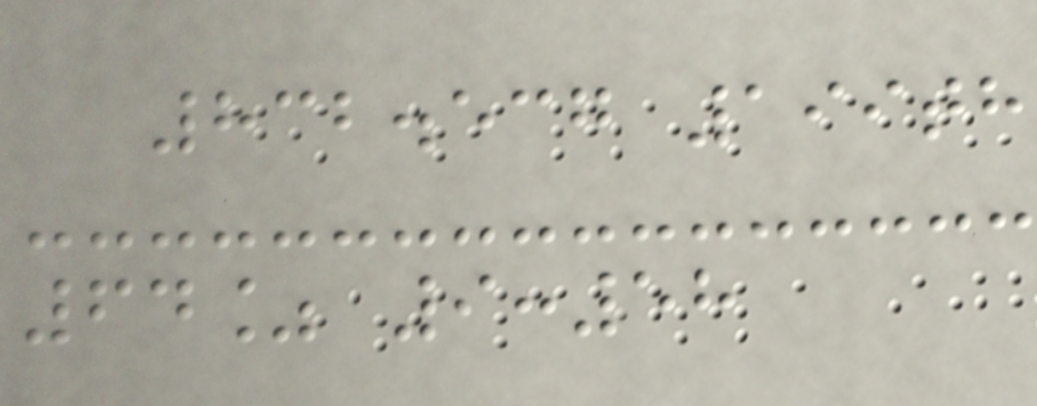832.537 199th
64% 9:58
